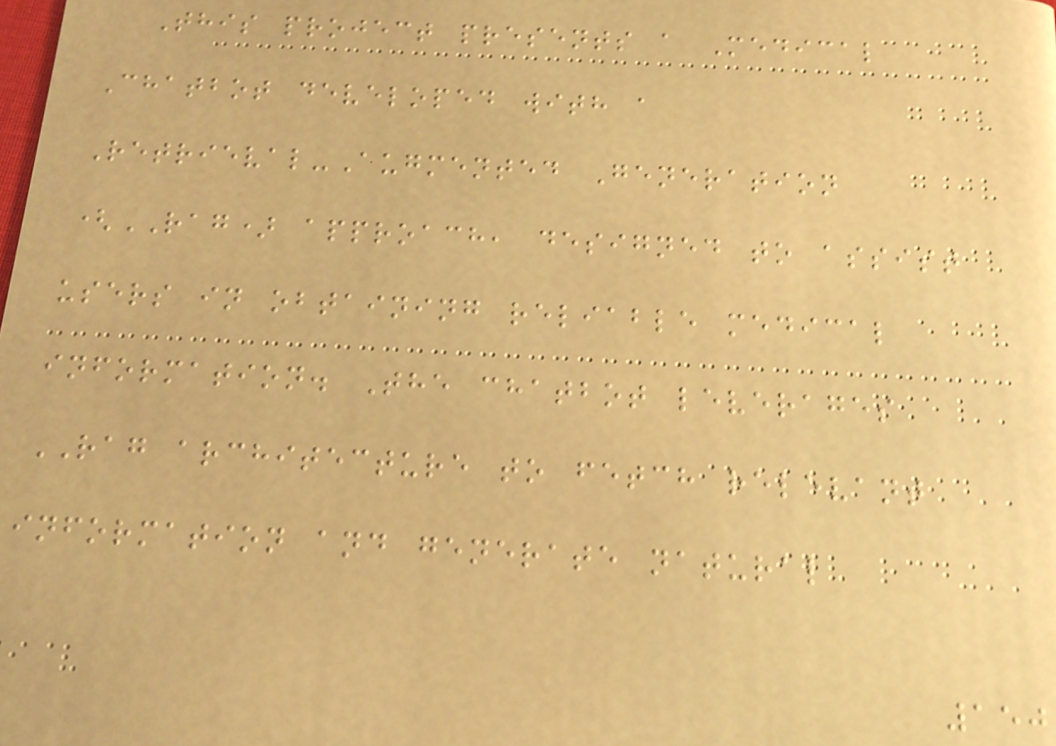This project presents a Medical
Chatbot developed with a
Retrieval-Augmented Generation
(RAG) approach, designed to assist
users in obtaining reliable medical
information. The chatbot leverages
RAG architecture to fetch relevant
information and generate natural
150
